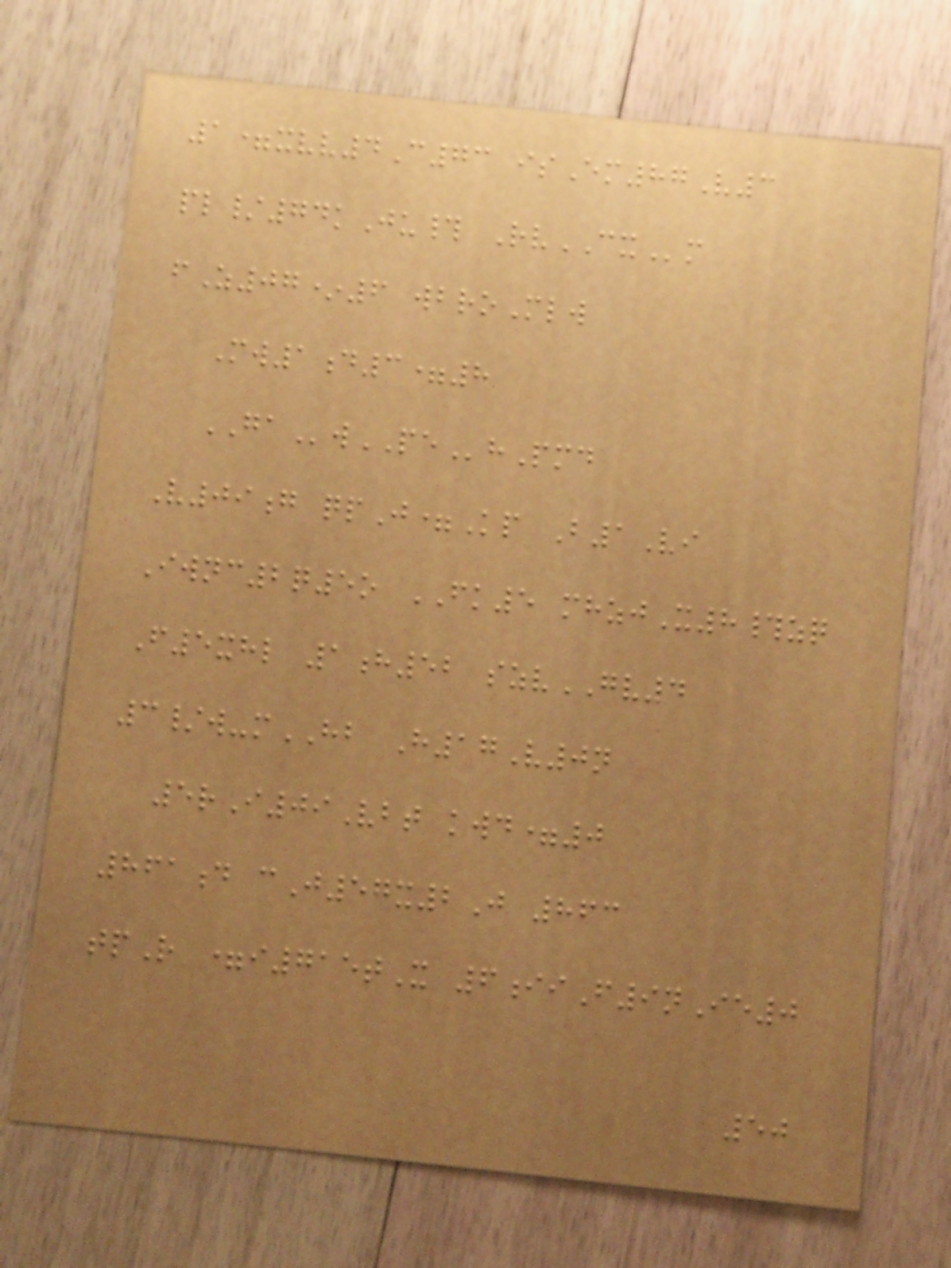1=xvv4C73 isEm87V3
pl/74kJu# RvCXm
fZ07*6 wbroMlw
Mw1d3=8
GAwPEhPmd
V09g qpJ=Kp B1Vi
Iwnc2q5o FK5 mhzjX8#zq
F5xhl 1h52 szvGV4
3/w-mHB H17V0n
5rI09Vbt kwd=0
861d cJ57x2J 863
tpR =i715tX 6iiF9nIe0
50
